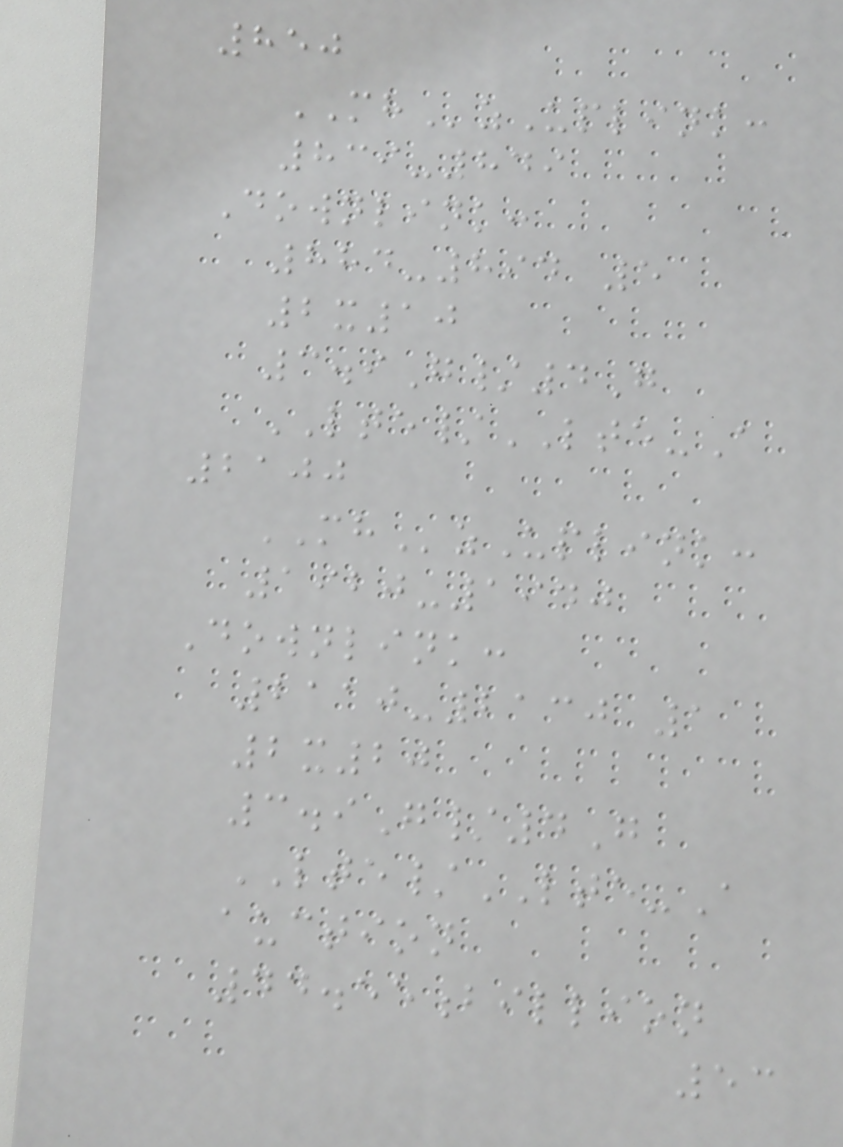850
MHzUplink:
839-849
Downlink:
884-894 5
2x10
3.9G/4G
LTE/LTE-A
2100
MHzUplink:
1920-1940
Downlink:
2110-2130 1
2x20
3.9G/4G
LTE/LTE-A
auction
44.55billion
53
